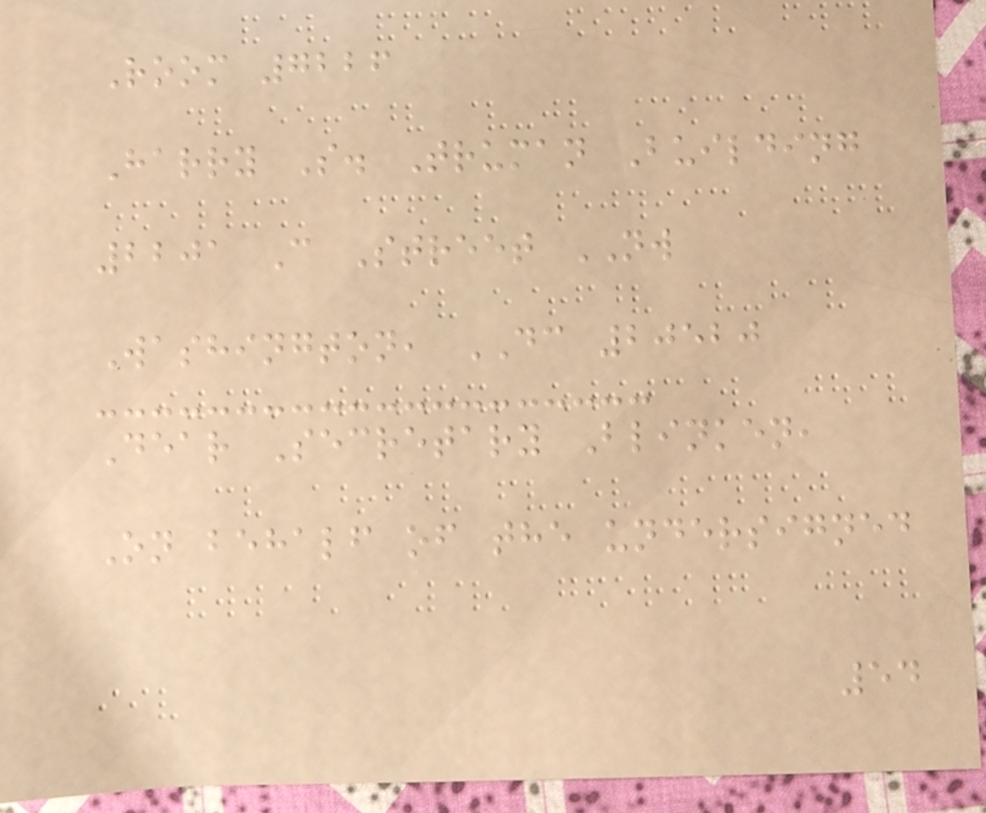Room 7226
Harry S. Truman Building
2201 C Street NW
Washington, DC 20520
Dear Secretary Blinken,
On behalf of the undersigned
54
